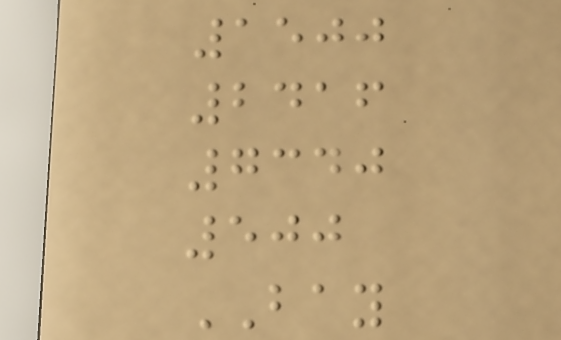1500
2416
7340
500
BAY
